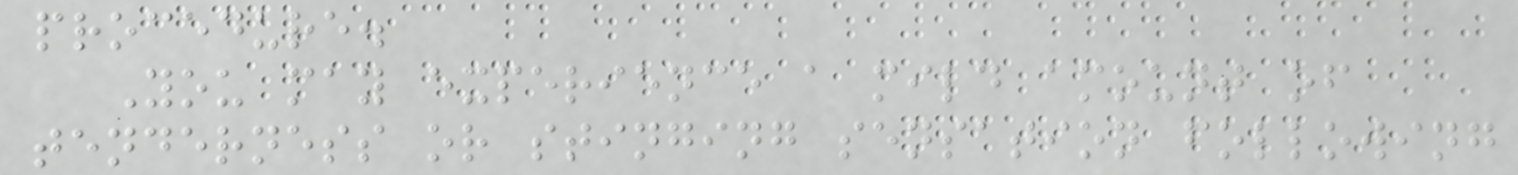procedure.
You may experience a mild amount of
tenderness or stinging sensation following
